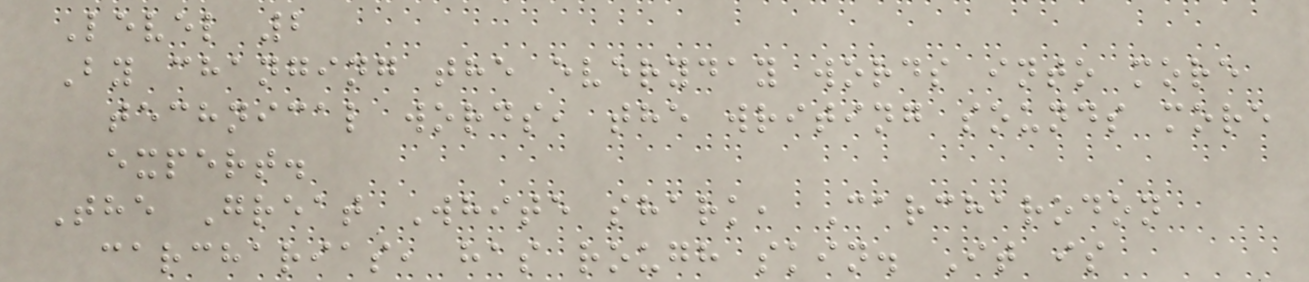Level 2
By changing the everyday words into more
technical words, the writing sounds more
expert.
The Great White shark, Carcharodon
carcharias, has rough skin. It is
